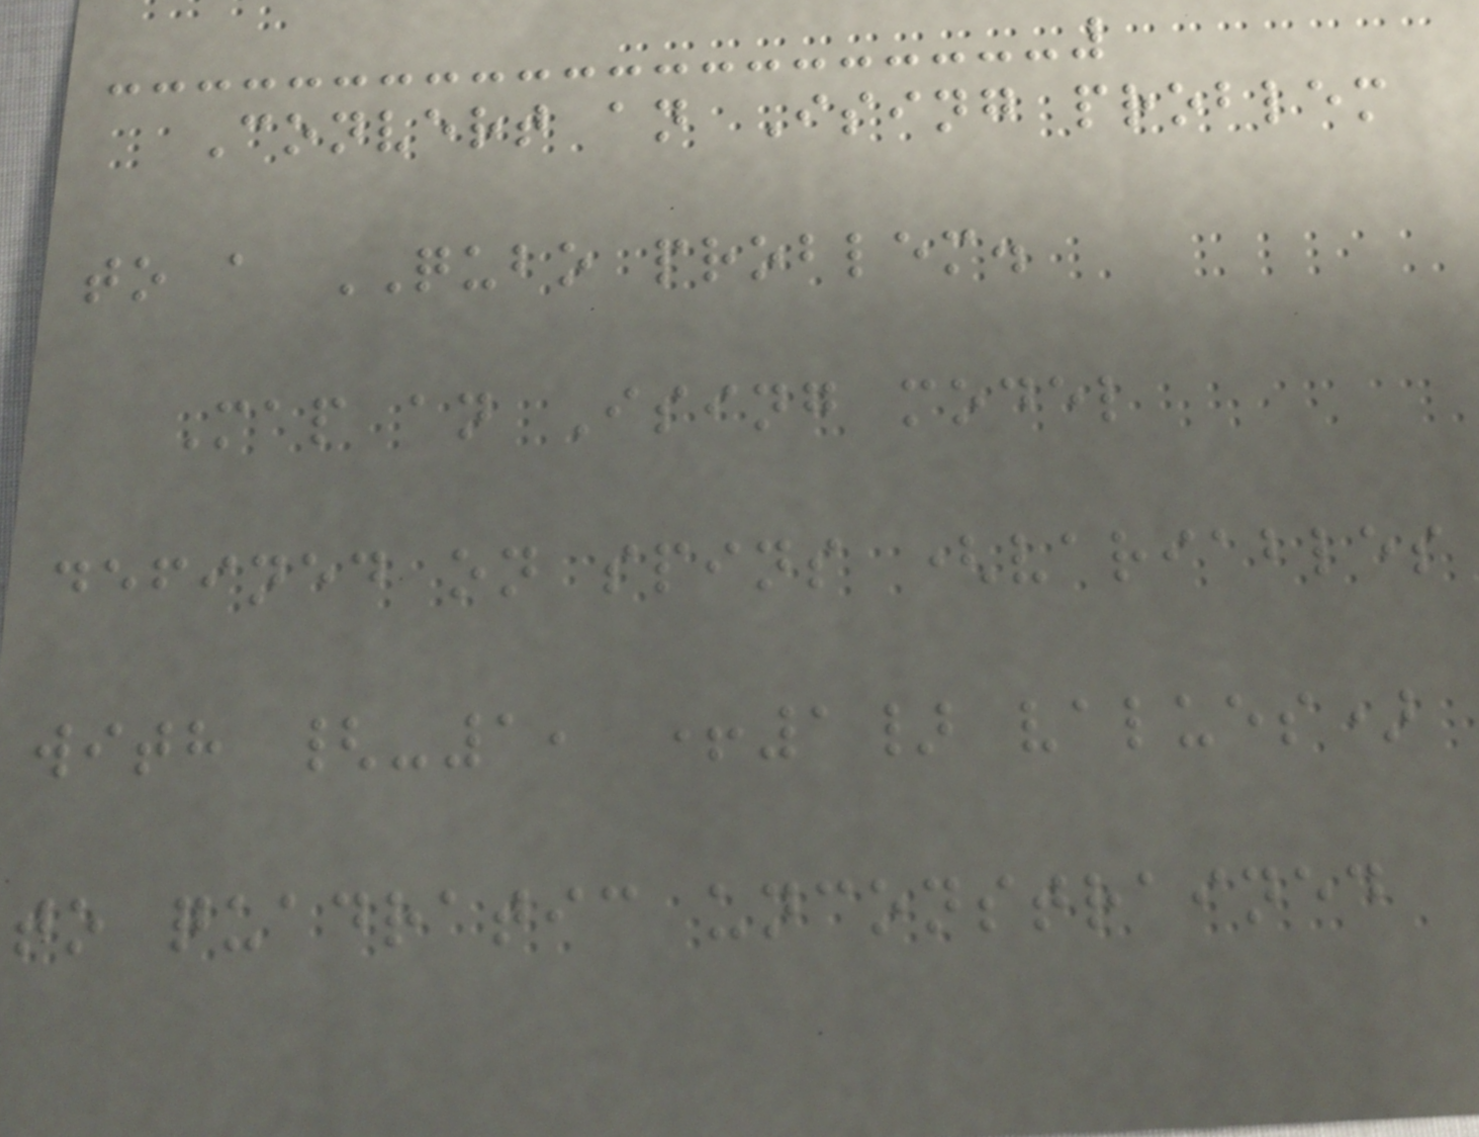Convert an Ising problem
to a QUBO problem.
Map an Ising model
defined on spins (variables
with {-1, +1} values)
to quadratic unconstrained
